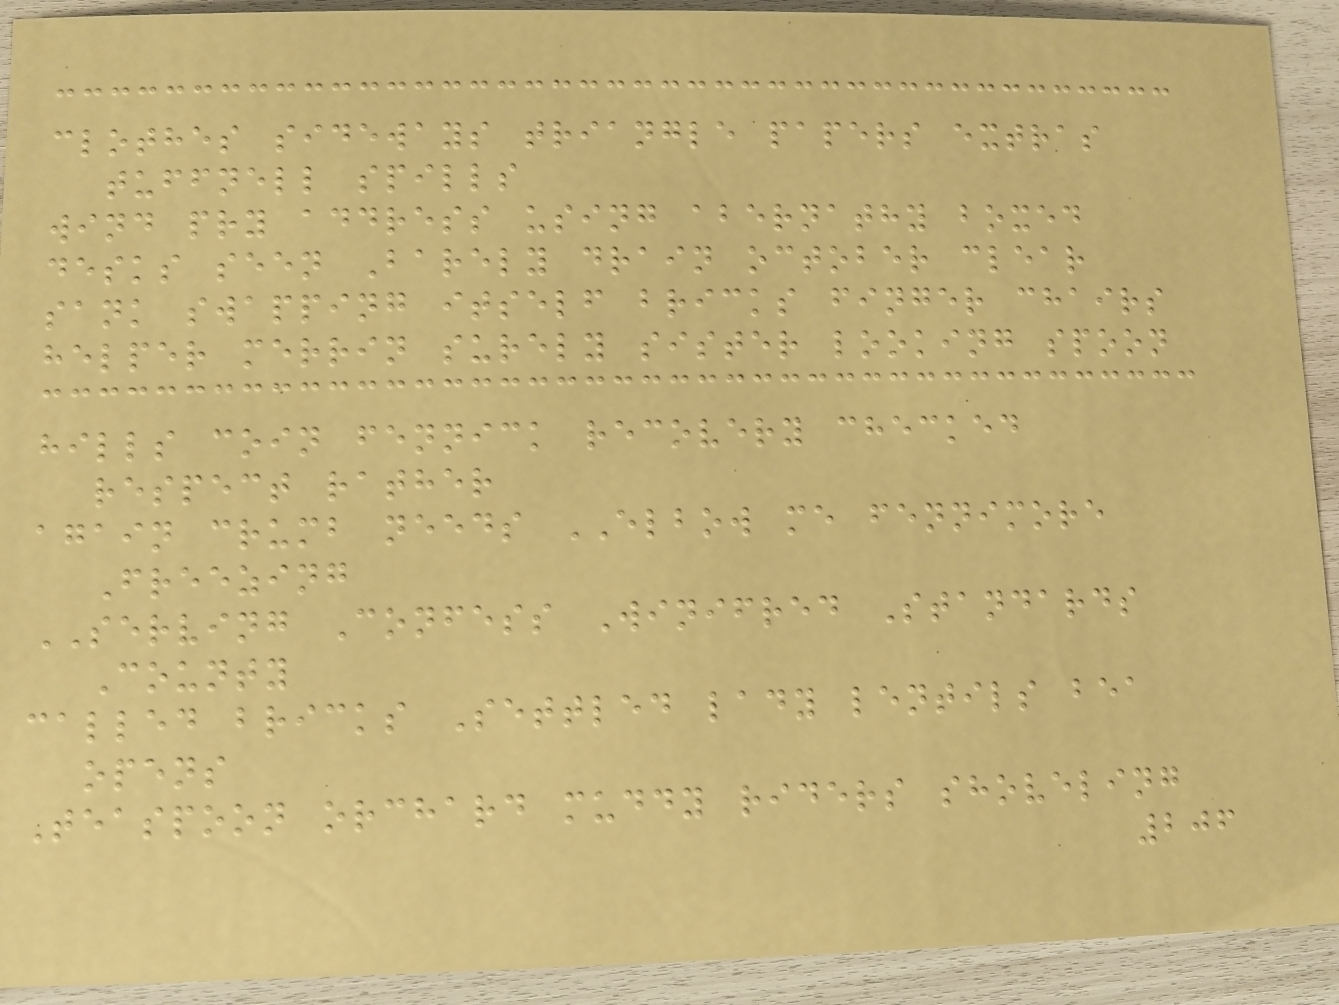clothes sideways triangle papers extras
tuffnell spills
wind pry address using abernathy boxed
desks seen Barely drain october clear
sank swapping itself bricks finger chairs
helper merrin surely sister looking spoon
hills coin fennick recovery checked
respect rather
again crumb needs ELBOW me fennimore
Freezing
SERVING Confess Winifred Standards
County
called bricks Settled lady lentils bea
opens
Teaspoon orchard muddy riders shoveling
206
